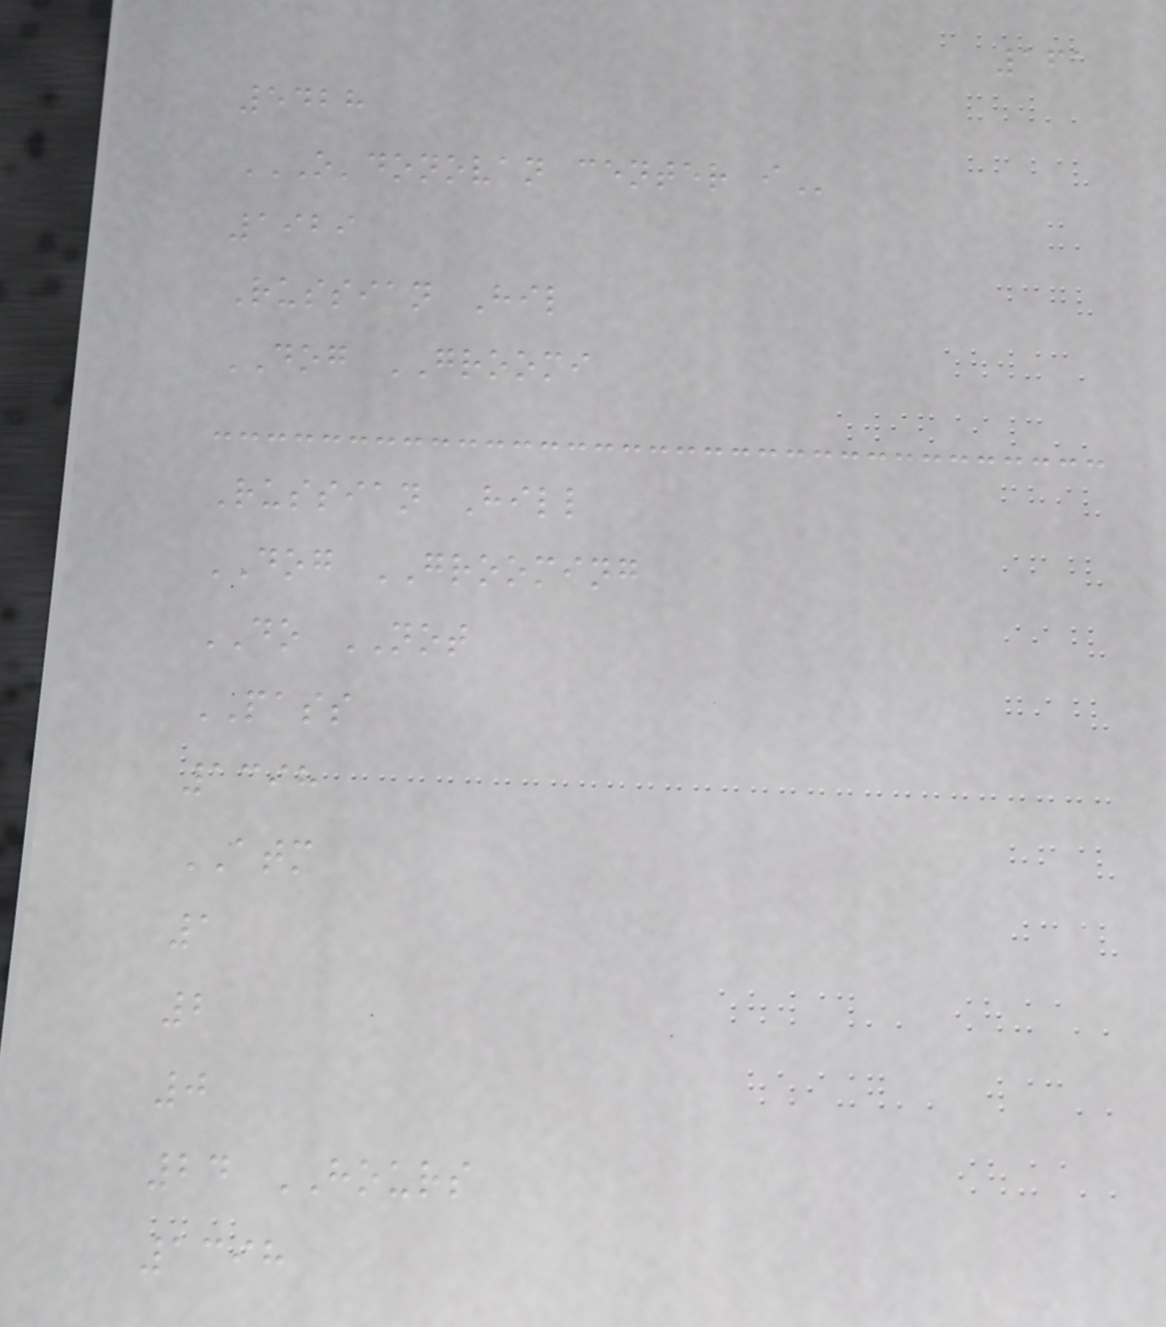161
5428
O'DONOVAN CENTER I
1929
Russian Hil
DOG GROOMI
Russian Hill
DOG GROOMING
DO NOT
PASS
1398
ATM
1
2
0
24 HOURS
1398
